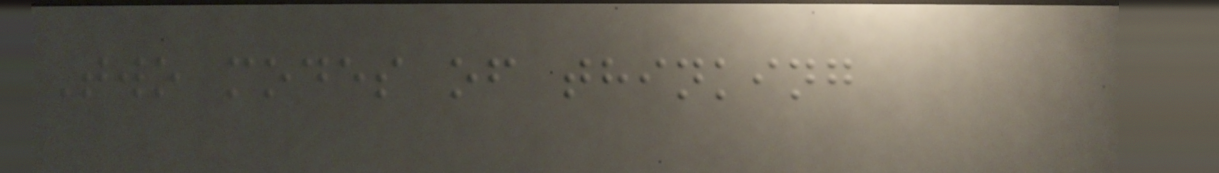Two modes of thinking
